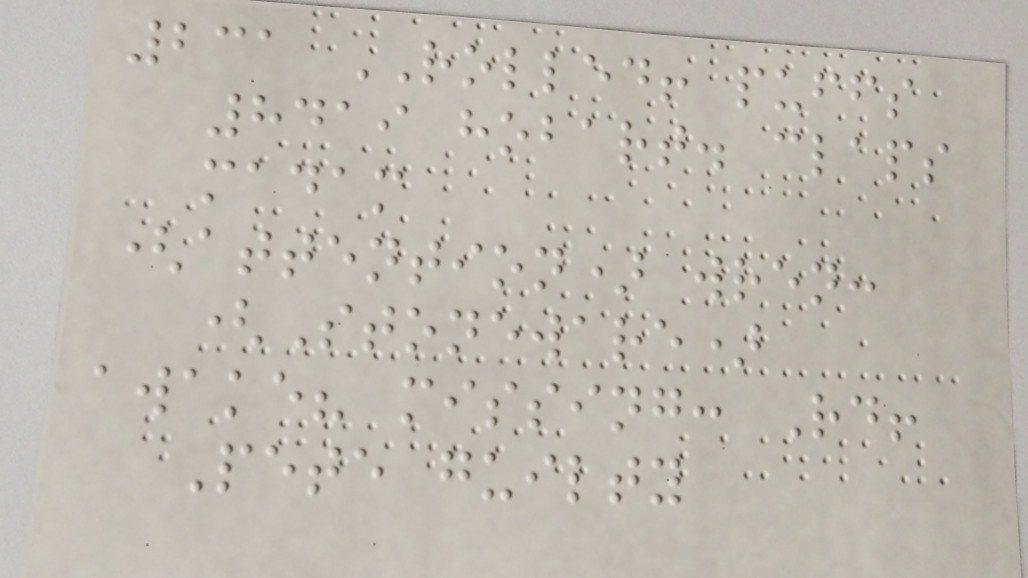231 ROLLED! puffs
8419 hobart. claps
madam
(attention) wren:
(Stoneware)
awake? missing: Rd!
Pete guilty
